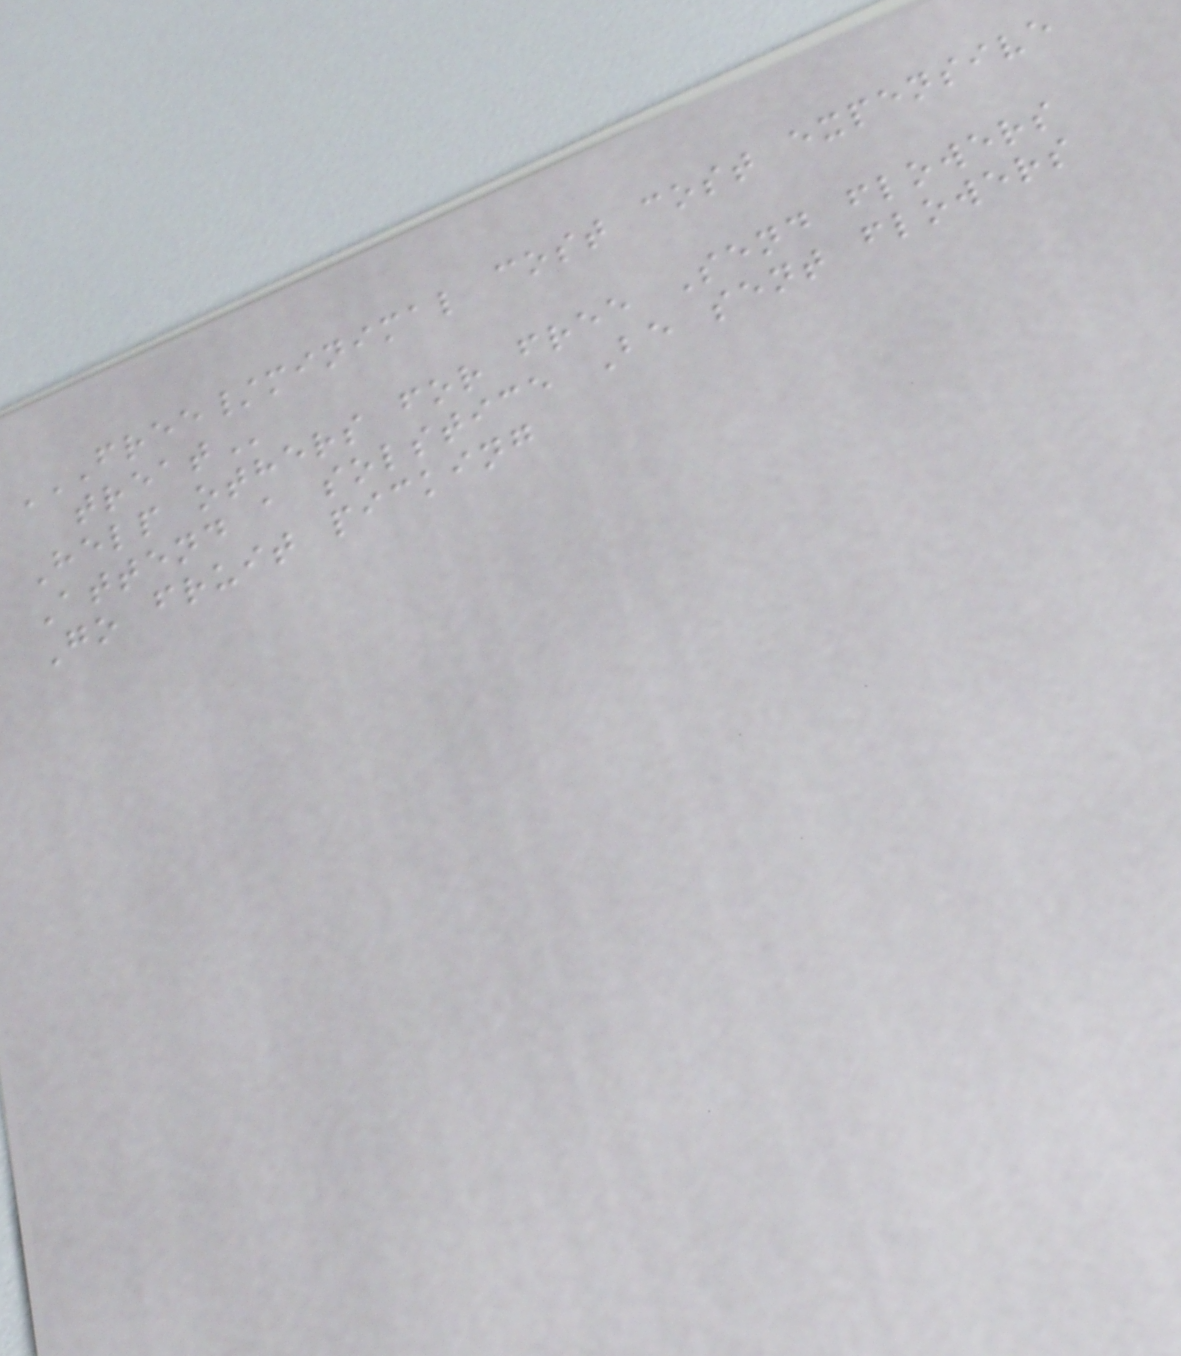FREE/MINIMAL COST COST EXPENSIVE
TREAT
Help others for free Send flowers
Attend a solstice Be sent flowers
Go fruit picking
